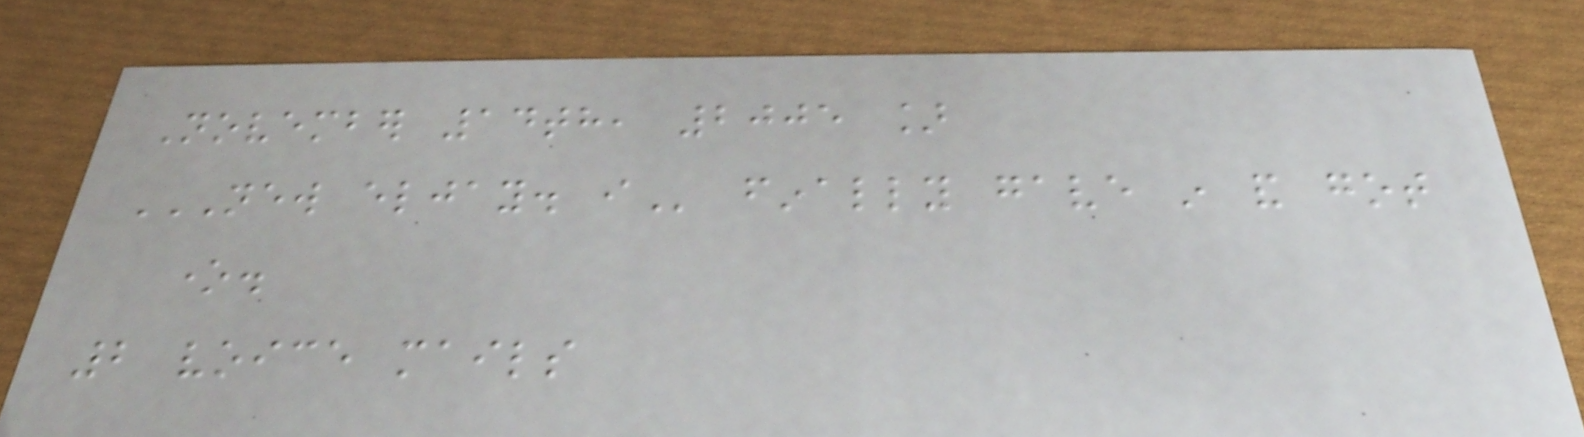November 14th, 2005 ]
NEW ELJAY. I finally gave in and got
one.
2 voice mails
